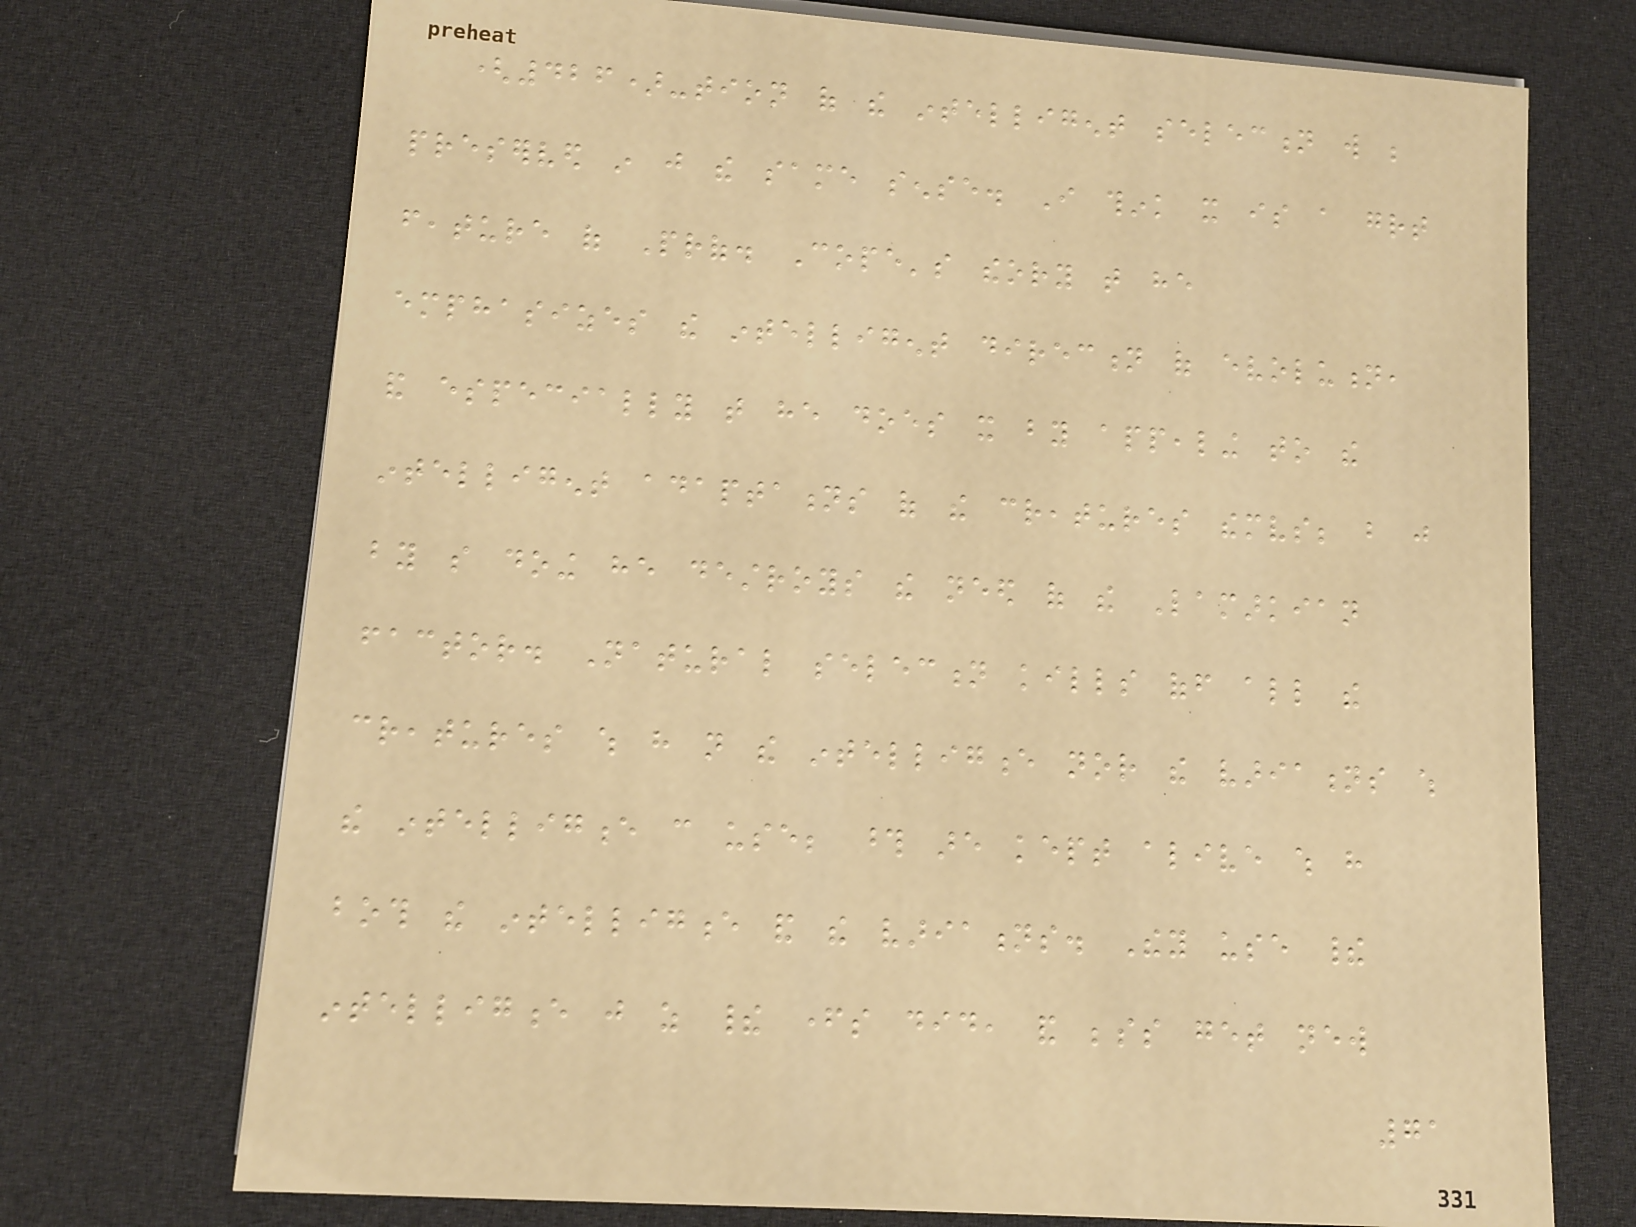(426)-tion of the intelligent selection will be
preserved in just the same sense. I think it is a great
feature of Prof. Cope's theory that he
emphasizes the intelligent direction of evolution,
and especially that he does it by appealing to the
intelligent adaptations of the creatures themselves; but just
by so doing he destroys the need of the Lamarkian
factor. Natural selection kills off all the
creatures which have not the intelligence nor the variations which
the intelligence can use; those are kept alive which have
both the intelligence and the variations. They use their
intelligence just as their fathers did, and besides get new
71
